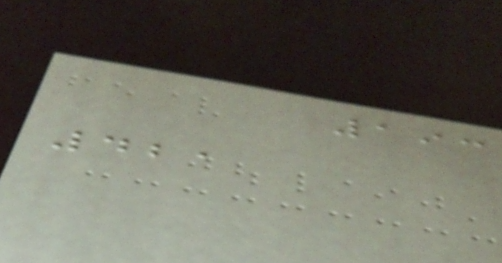193
421
